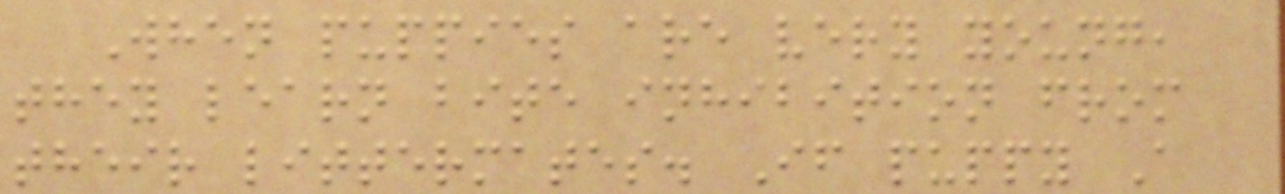When puppies are very young,
they learn bite inhibition from
their littermates. If puppy A
